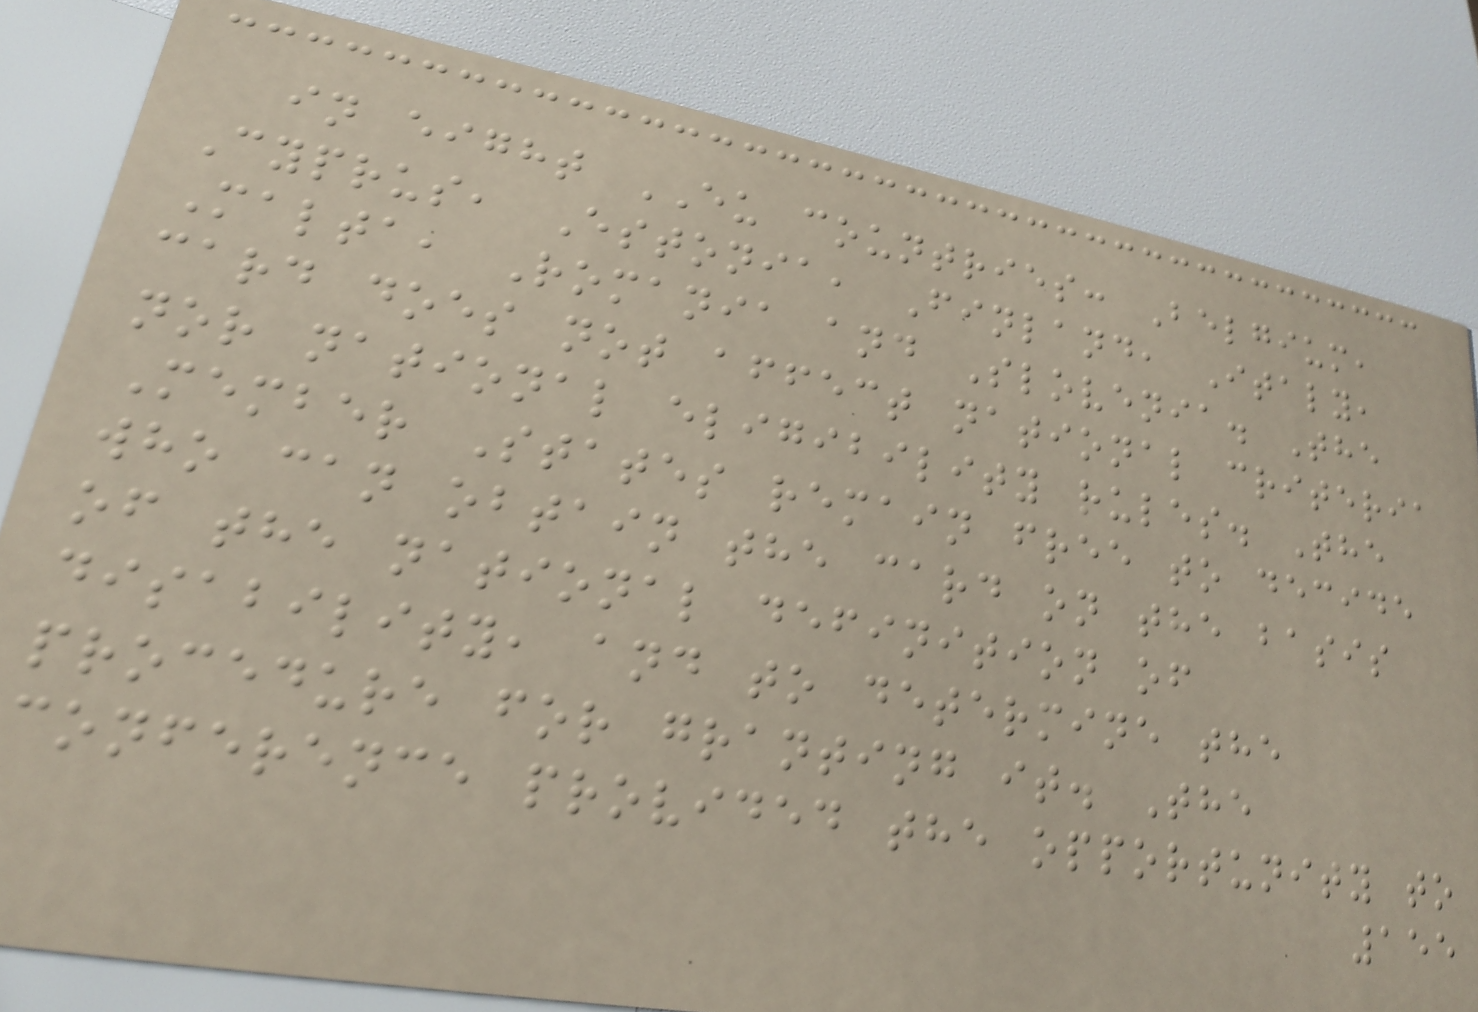in eight EU countries: Belgium,
Cyprus, Estonia, Finland, Italy,
Malta, Romania and Slovenia. The
card does not affect national criteria
nor national eligibility rules. The
Member States remain free to decide
who can obtain the card on the basis
of the national definition of
disability, and to determine the
procedure for granting it. The
conference provided the opportunity to
155
